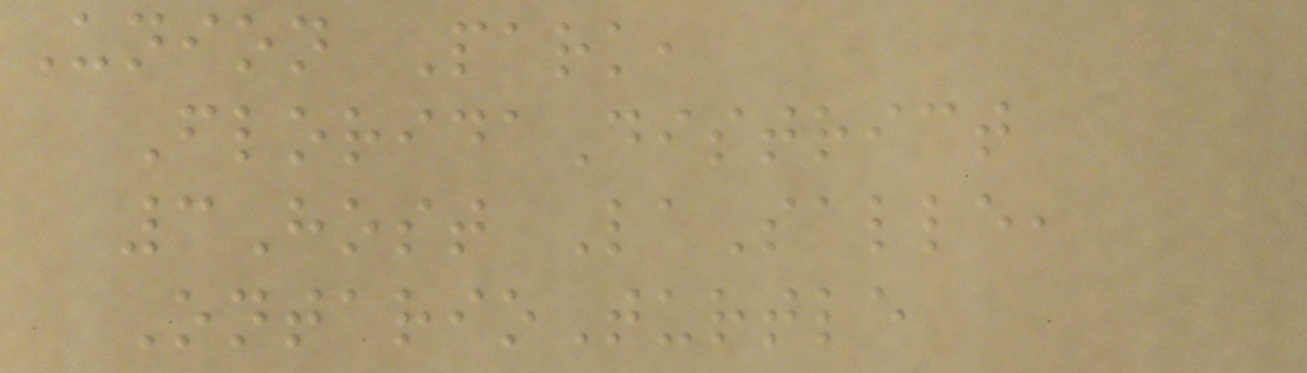Union Park,
FloridaDistrict
3Host LaSalle,
OntarioTurtle
